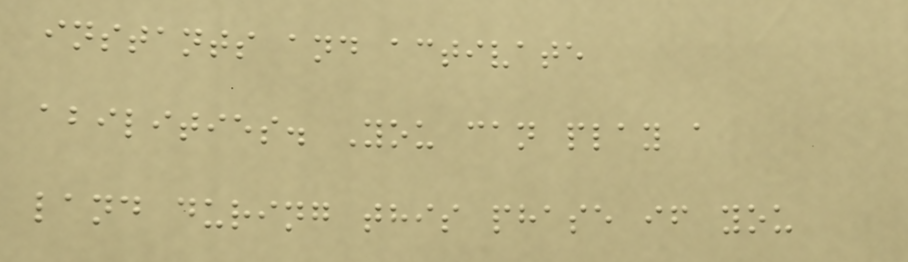instants and activate
abilities. You can play a
land during this phase if you
